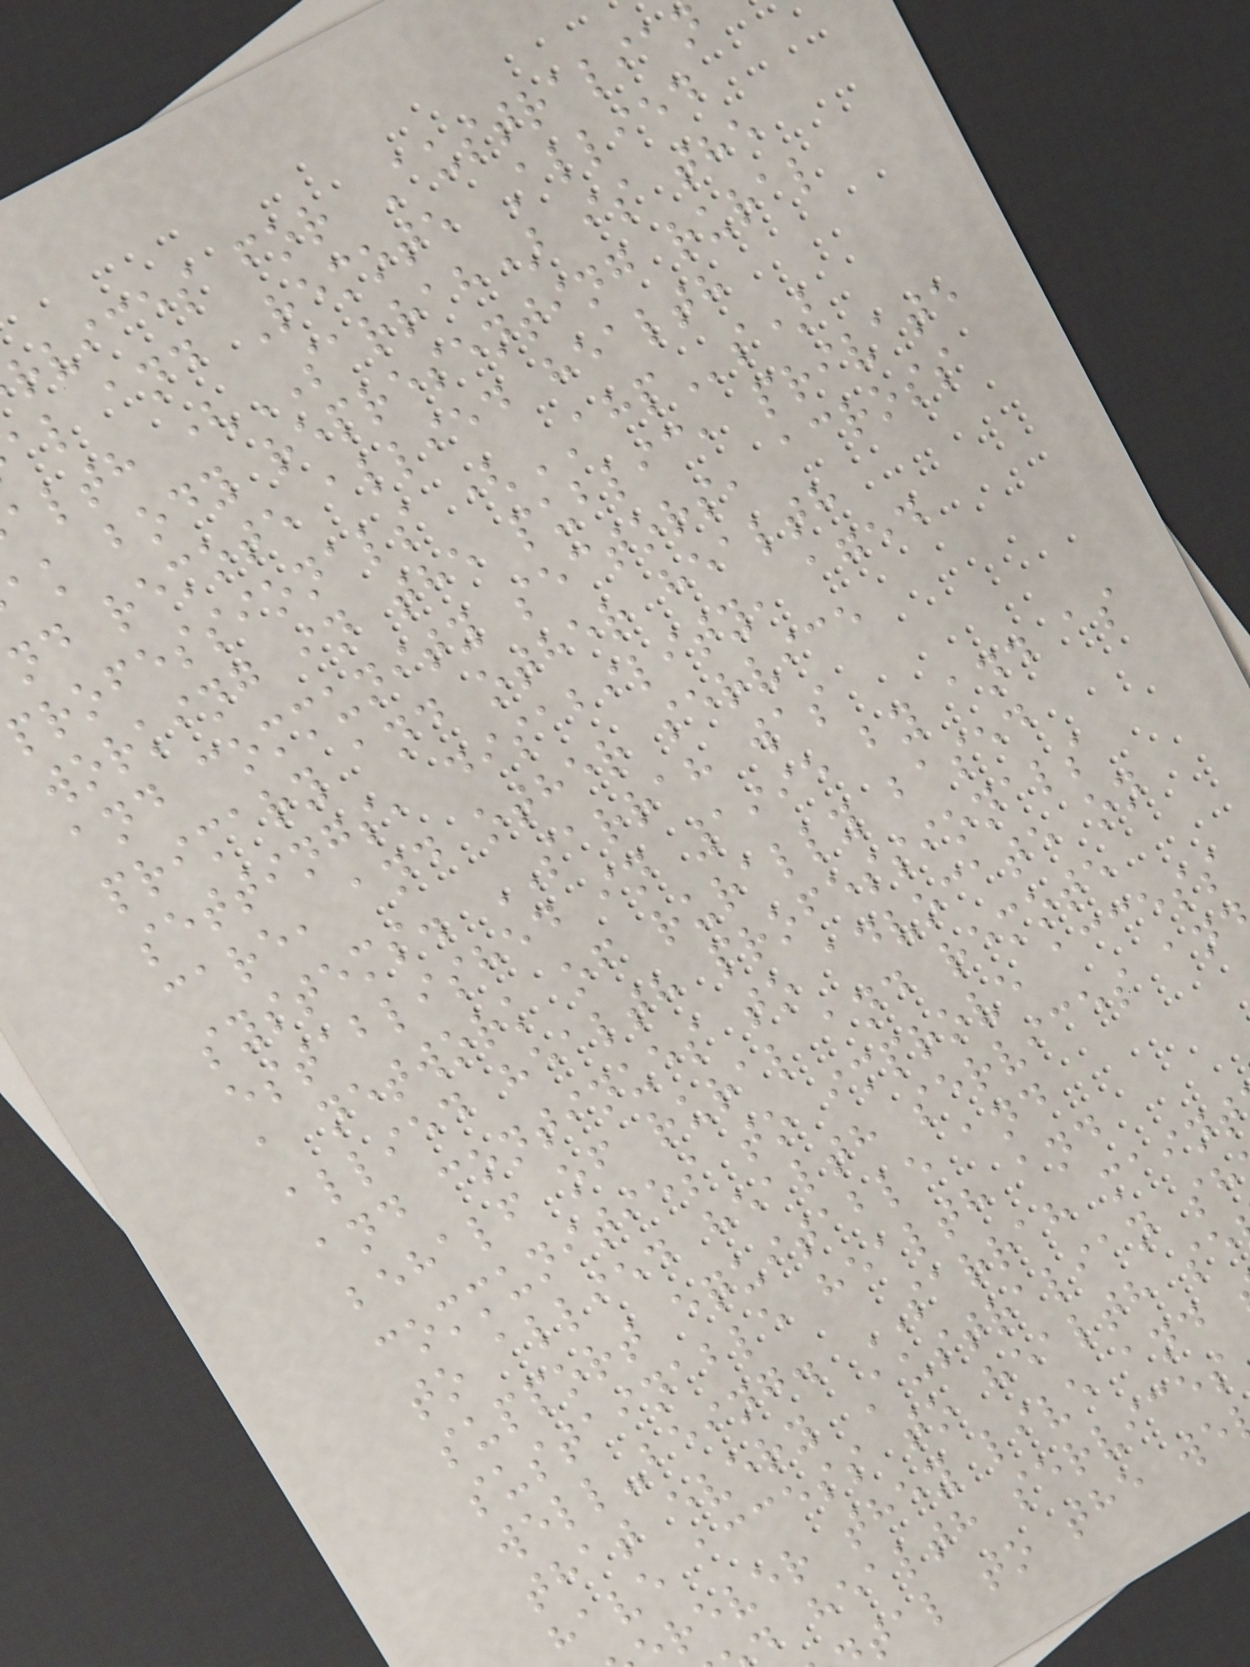rvices for Australian
al and Remote Allied
alth (SARRAH) is the
ak body representing rural
nd remote allied health
professionals (AHPs)
working in the public, private
and community sectors, across
primary and other health
settings, disability, aged
care, and other service
systems. SARRAH was
established in 1995 by and as
a network of rurally based
allied health professionals
and continues to advocate on
behalf of rural and remote
communities to improve access
to allied health services an
support equitable and
sustainable health and
well-being. SARRAH maint
that every Australian sh
have access to health se
rever they live and
d health services
tal to the we
